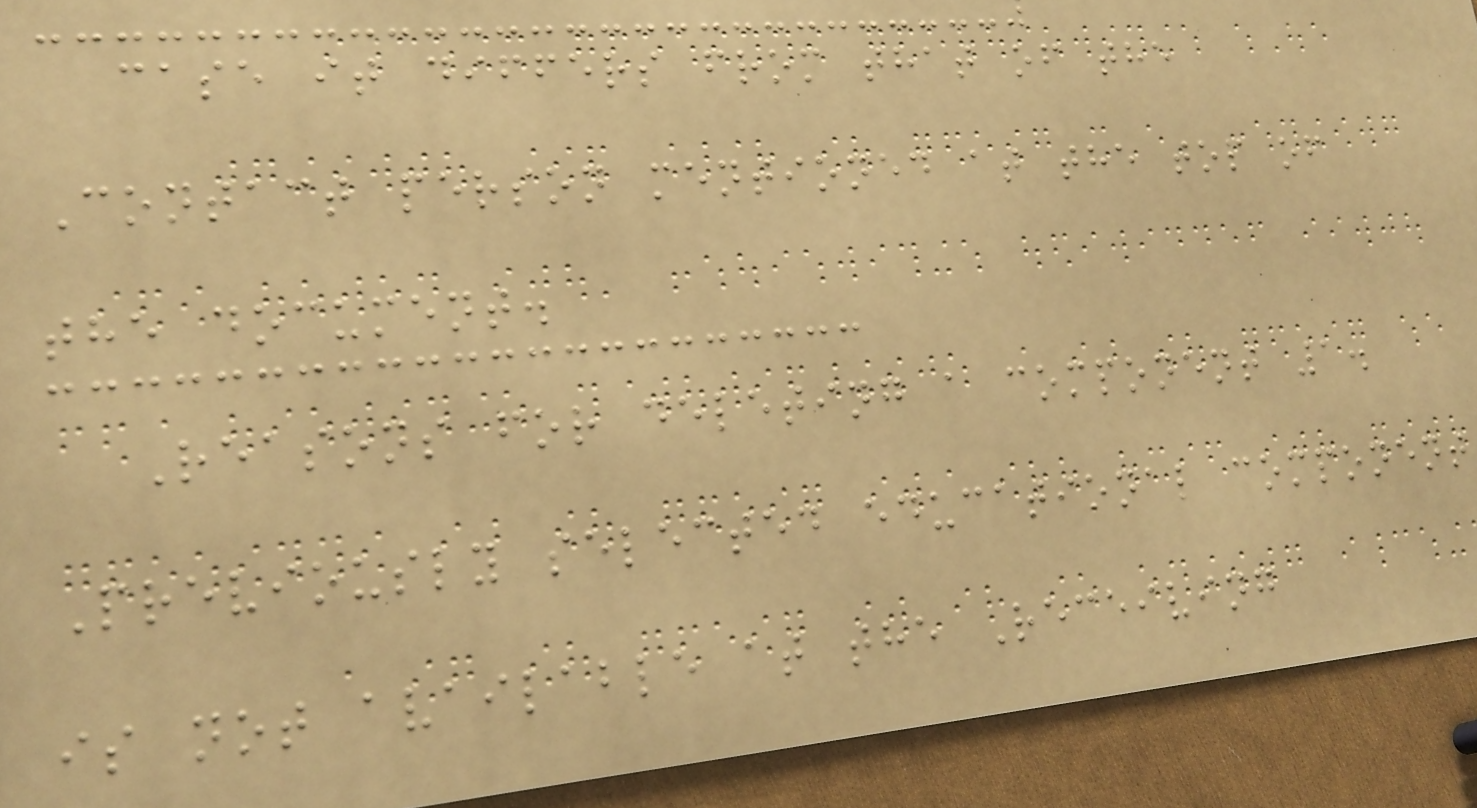case it differs from that of the
Contact person mentioned at the top of
the document.
Reasons for deleting a component 1.
Previously selected educational component
is not available at the Receiving
